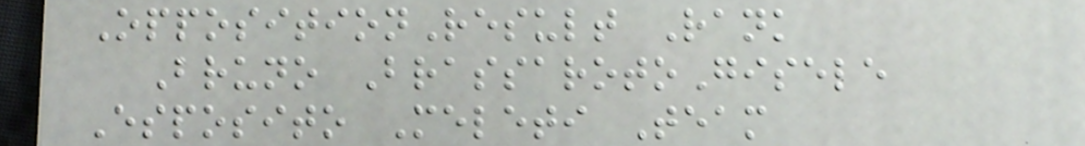OppositionResult Rank
Bruno BrassarotoGisele
Esposito Meleti Team
